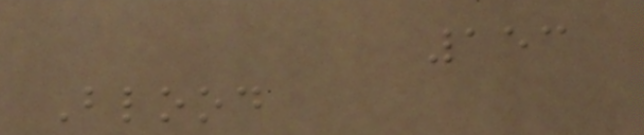153
Blood
